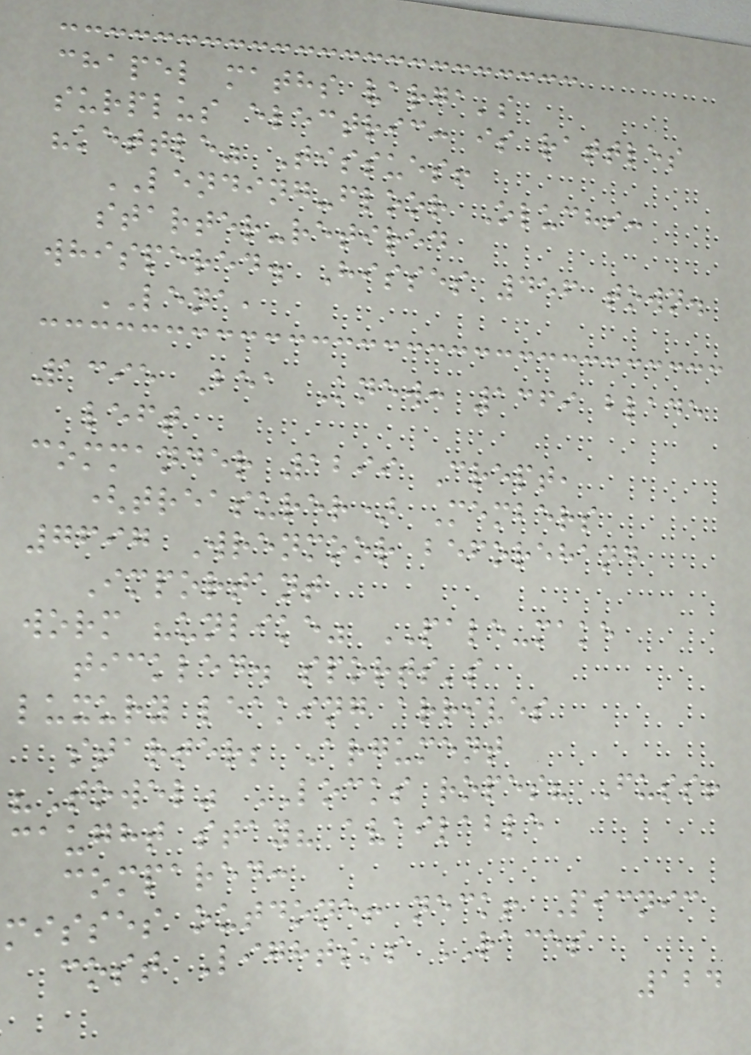chapel maths varga's
surplus electric: is rattles
"kettle" Tissues!
LENDING-floor Oluchi:
starter-retired
whispered. Hisses 456 town.
LENA,
1395 Bea Knew: 1369 blade
left
commander 1299 Crept,
(treasurer) Members
7697 Wrenmoor beforehand
Important
worm "unlike" PALE-make
tickled. sports's
luxury leaking arrives
starter; Argument
"Towel" LOCKS ropes? Fuss!
caught stay? available
compared:
misses outdone! neck! Picnic
cost Lights's RACES
124
